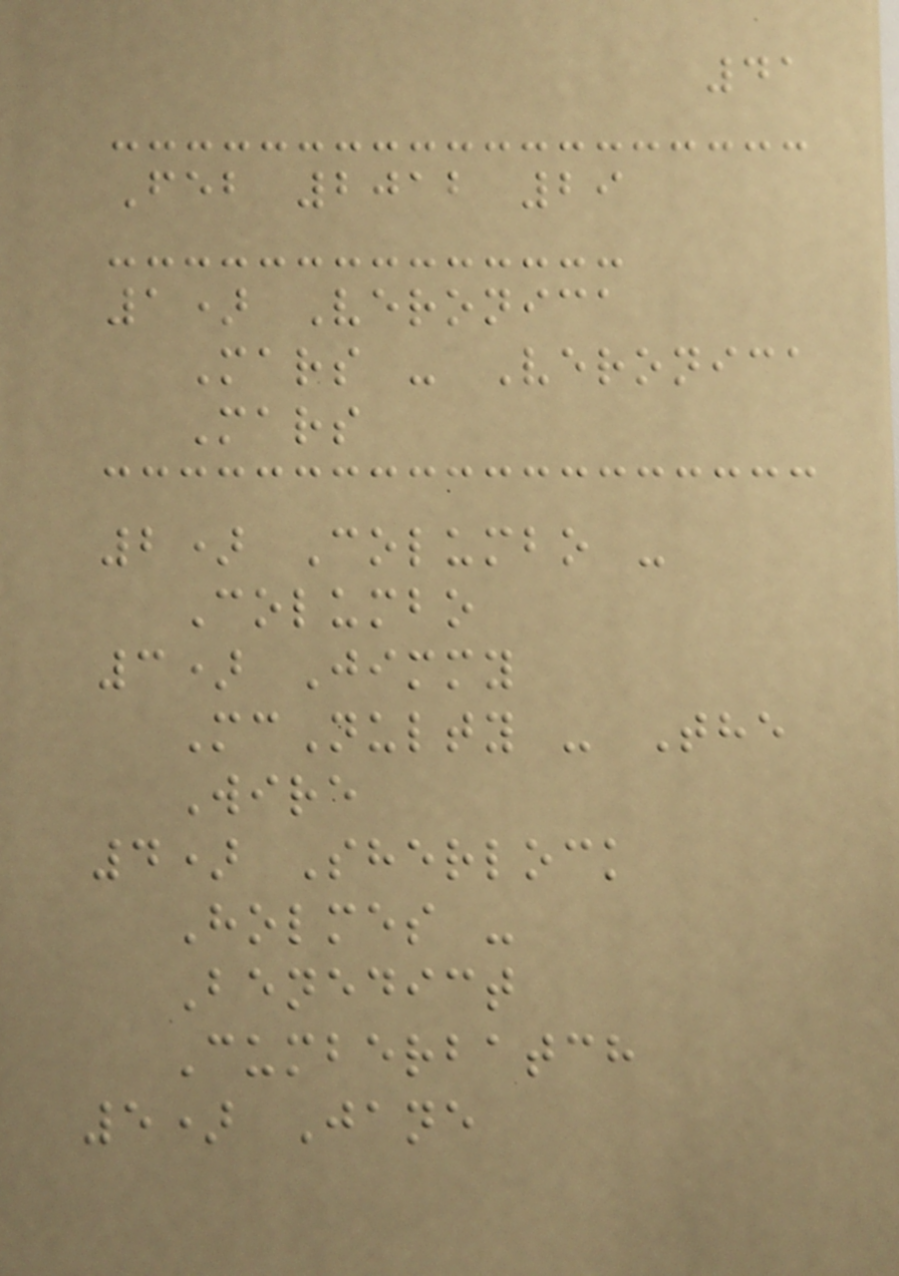41
Feb 2012 29
1) Veronica
Mars - Veronica
Mars
2) Columbo -
Columbo
3) Jimmy
McNulty - The
Wire
4) Sherlock
Holmes -
Benedict
Cumberbatch
5) Jane
